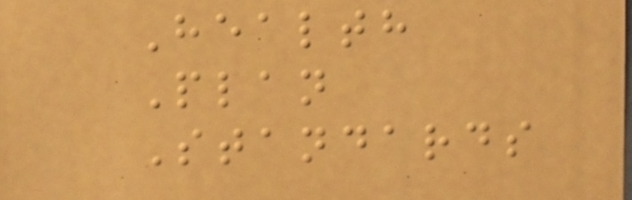Health
Plan
Standards
